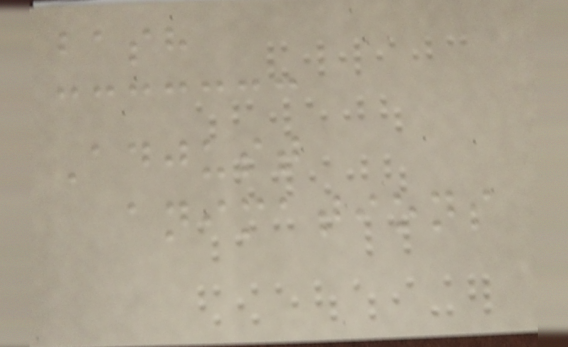bash
Adjust
animations
